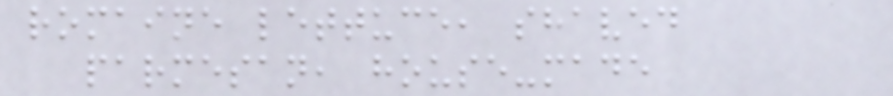romaine lettuce, shaved
parmesan, house-made
